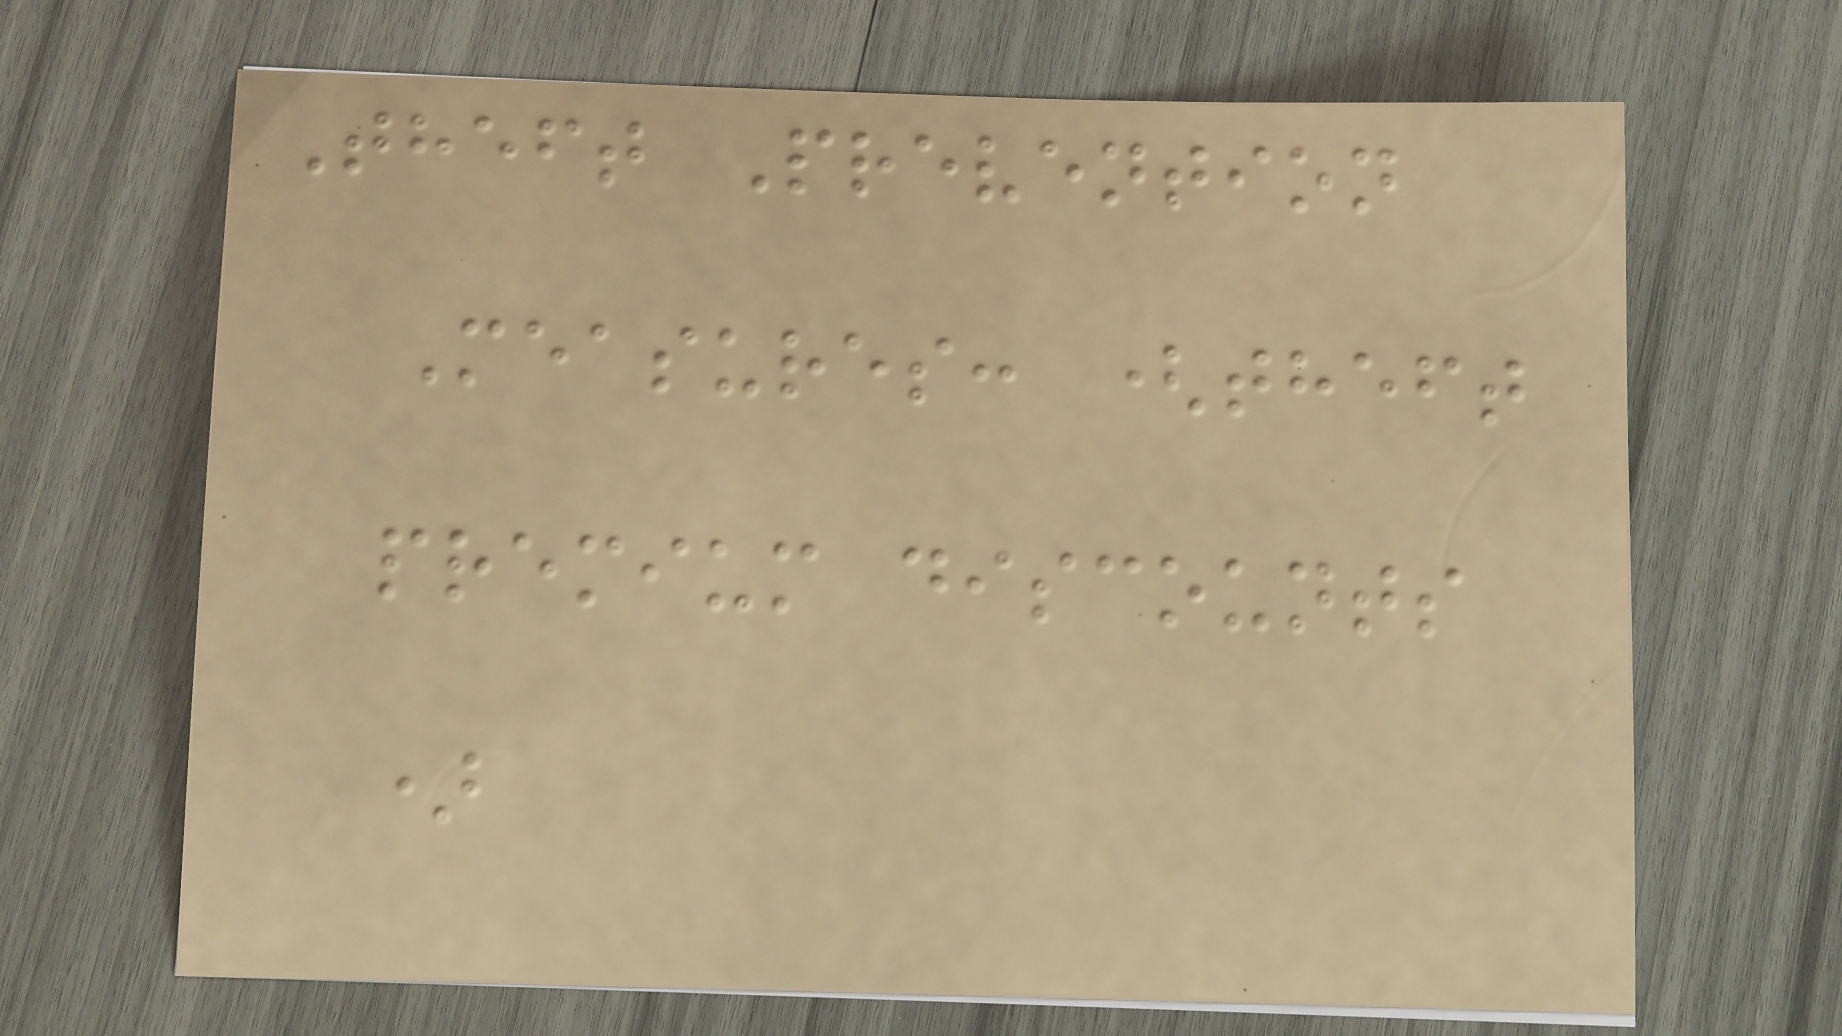Theft Prevention
Measures: (theft
premium discounts
)
